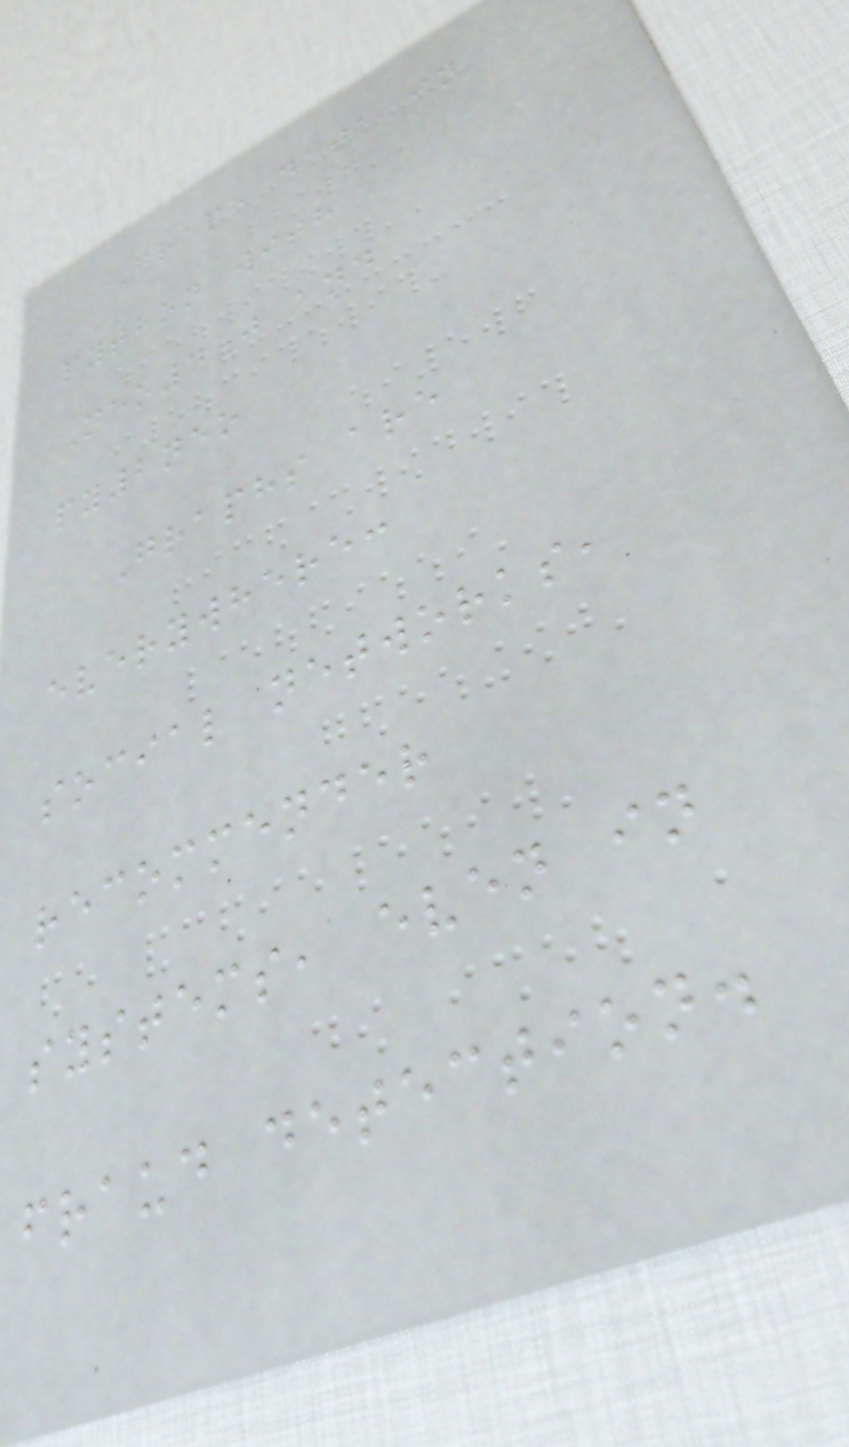Graph data in
python with
Neo4j and
py2neo
Graphs are
everywhere:
social networks,
recommender
systems, even in
fraud detection.
